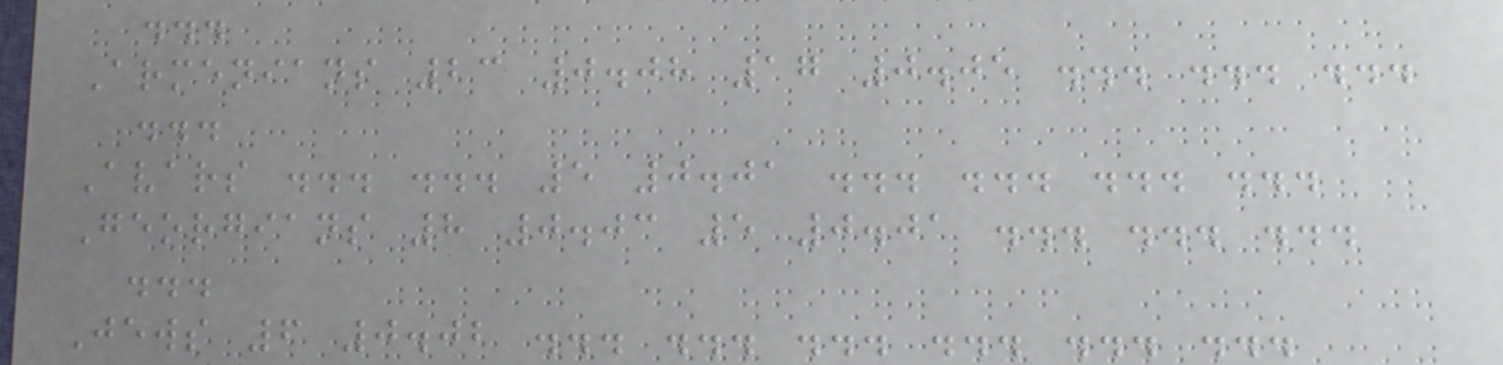...
Armenians 23 0.08 17 0.05 ... ... ...
...
Avars ... ... 5 0.01 ... ... ... ...
Georgians 8 0.03 5 0.01 ... ... ...
...
Jews 6 0.02 ... ... ... ... ... ...
